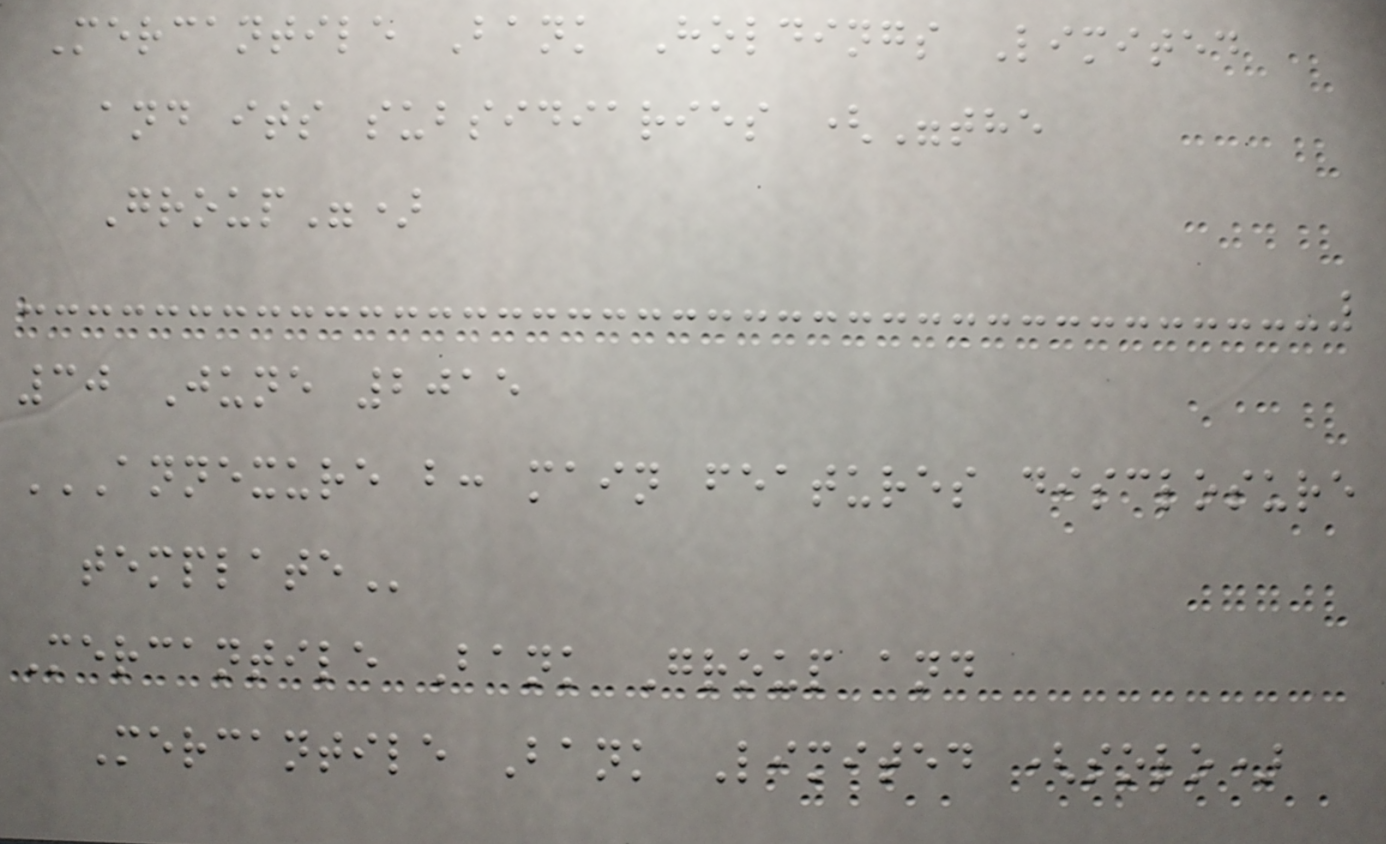Mercantile Bank Holdings Limited
and its subsidiaries ("the
Group")
30 June 2015
ANNEXURE B: MAIN FEATURES DISCLOSURE
TEMPLATE
Mercantile Bank Group and
Mercantile Bank Limited (solo)
